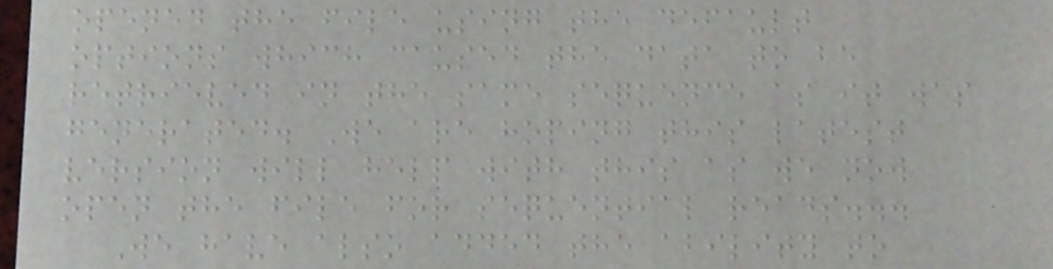opened the file using the default
options which caused the data to be
retrieved in the same sequence as it was
generated. We are hoping this latest
version will help with this as we now
open the file for sequential reads...
We have also added the ability to
